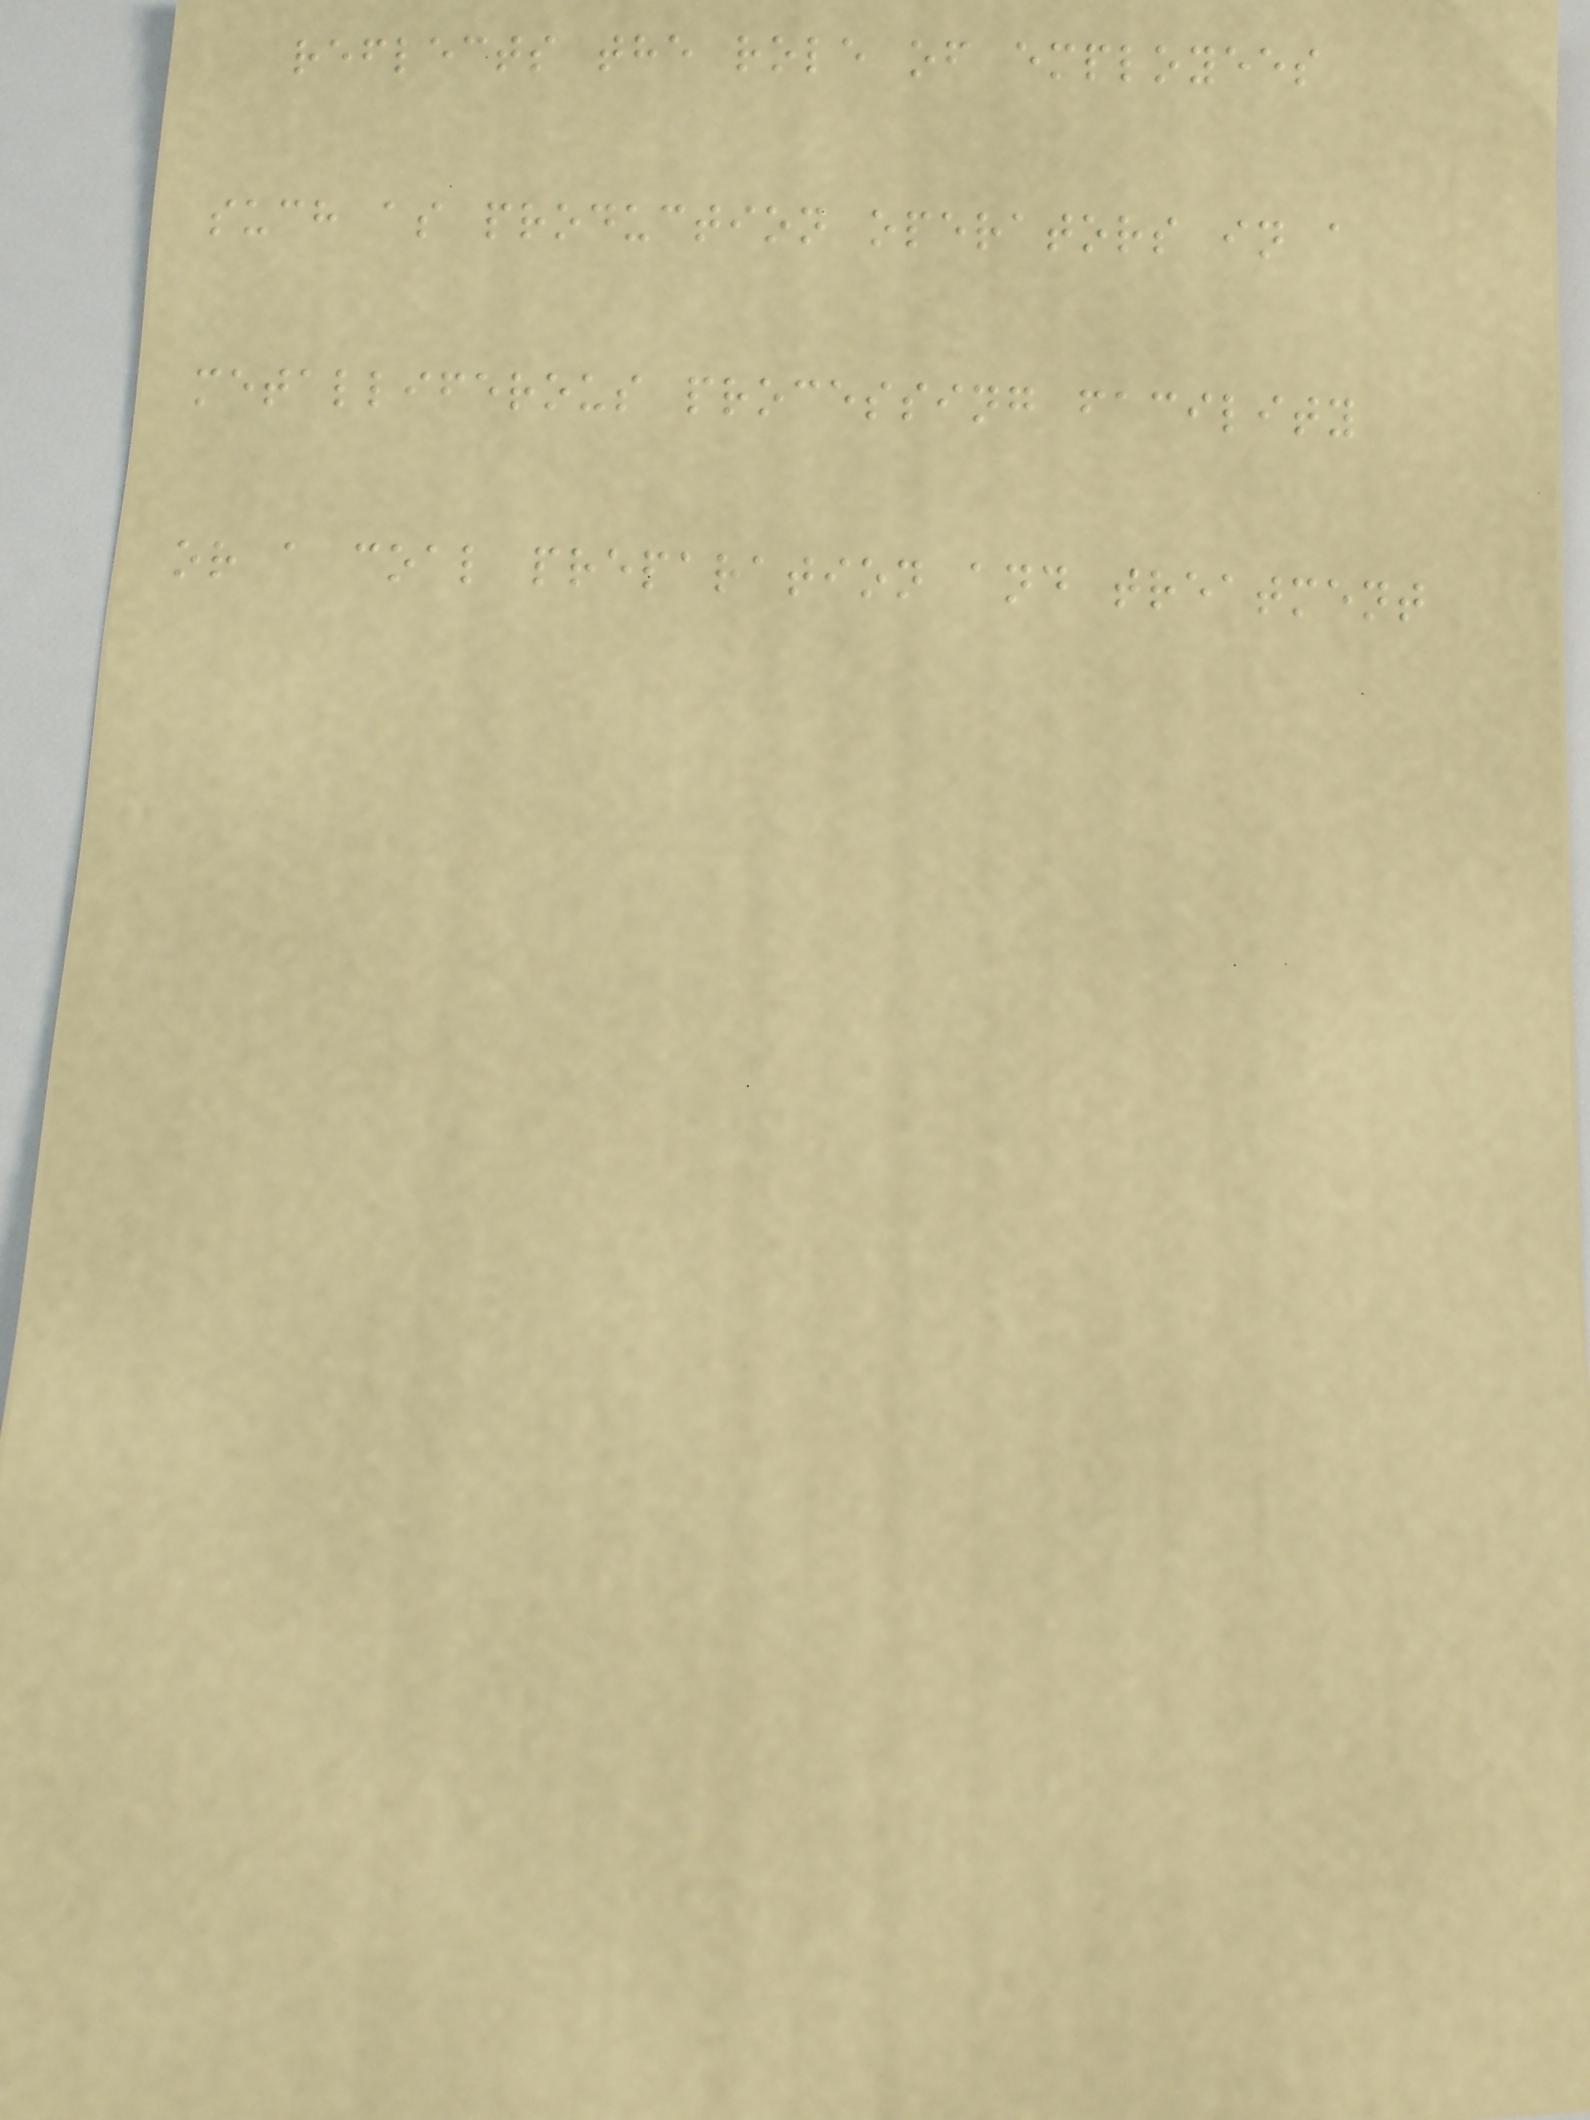reflects the role of employees
such as production operators in a
metalliferous processing facility
or a coal preparation and treatment
